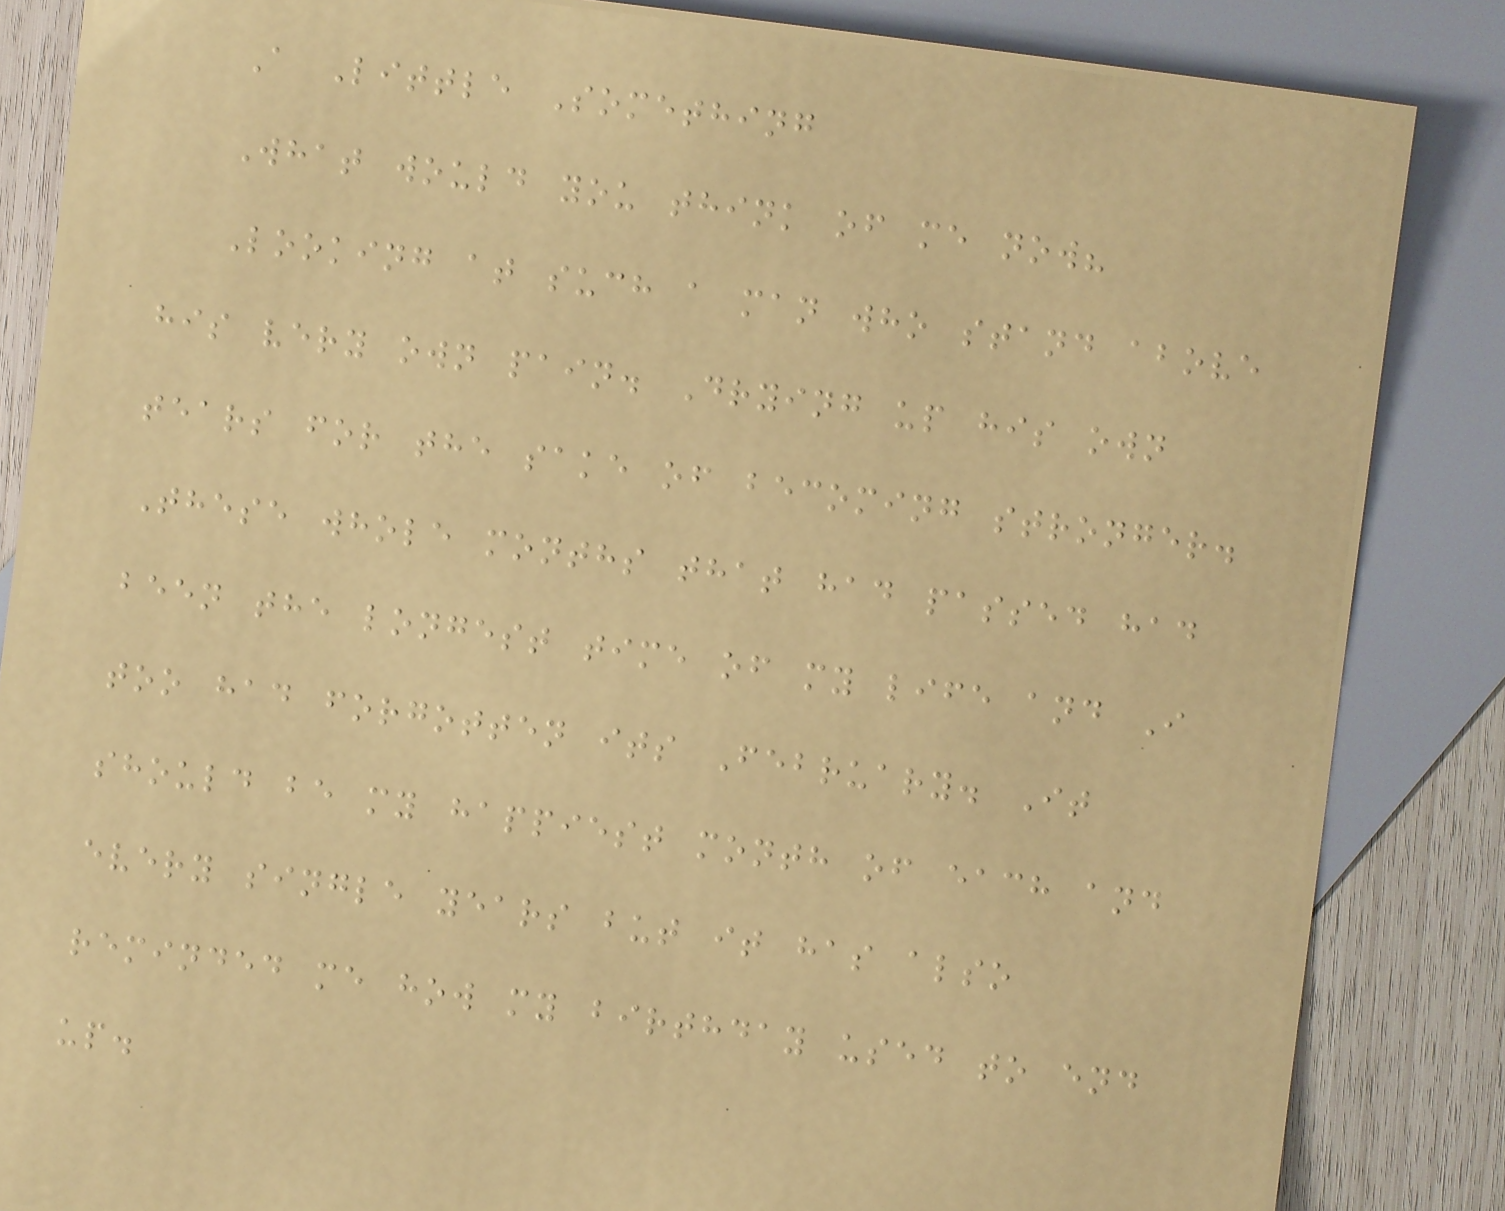A Little Something
What would you think of me now?
Looking at such a man who stand above
his very own pain. Drying up his own
tears for the sake of becoming stronger.
These whole months that had passed had
been the longest time of my life and I
too had forgotten its February. It
should be my happiest month of each and
every single years but it has also
reminded me how my birthday used to end
up.
